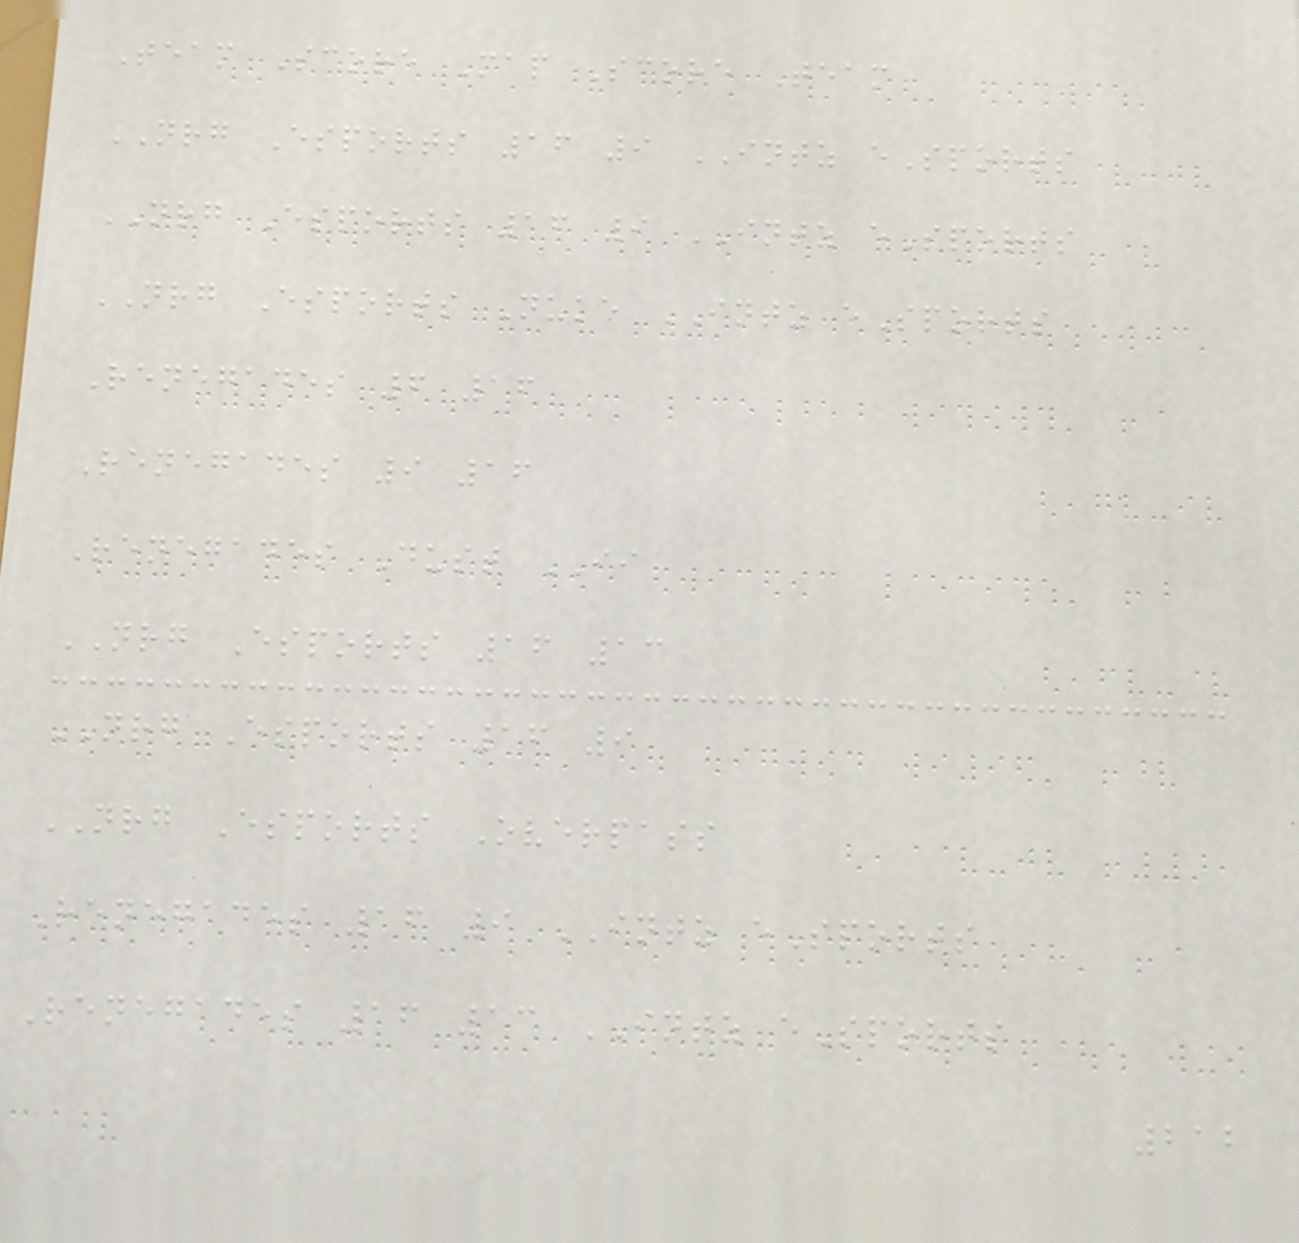Team Score Map Score Team
NRG Esports 16 9 INTZ eSports
NRG Esports 16 9 INTZ eSports
NRG Esports Nuke INTZ eSports
Renegades 6 16
Renegades 9 16
Renegades Dust II
NRG Esports 16 13
NRG Esports 16 9
NRG Esports Overpass
Renegades 16 9 INTZ eSports
Renegades 16 13 INTZ eSports
212
